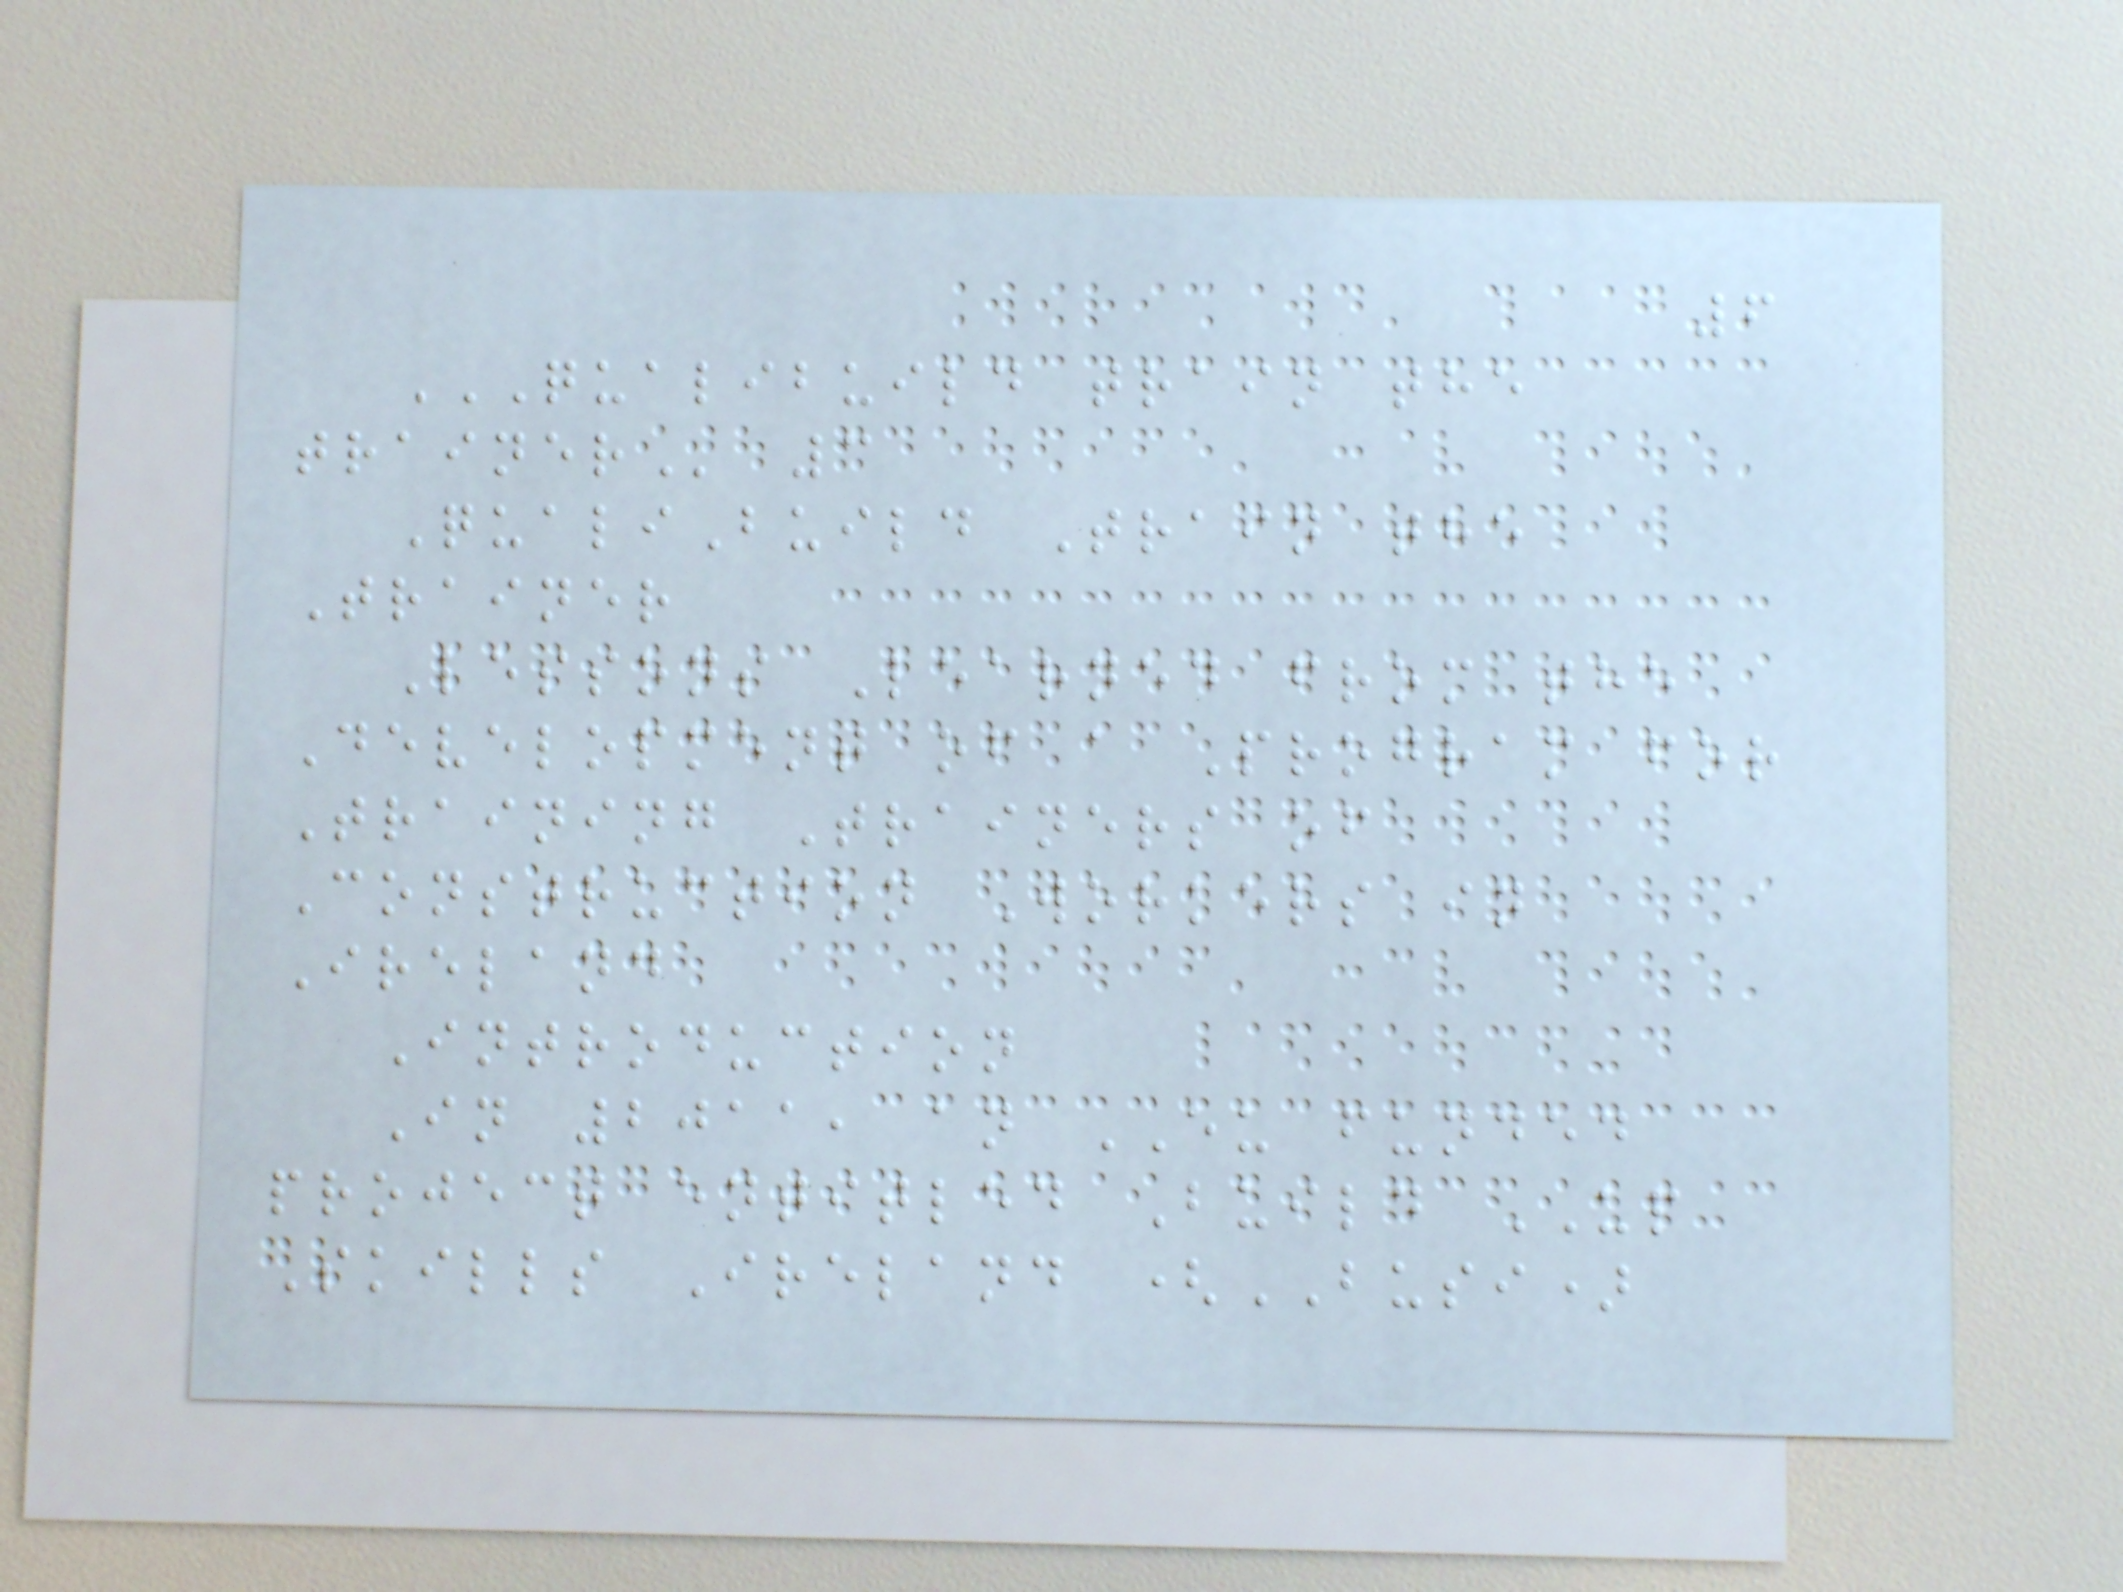6
QUALIBUILD TRAIN THE
TRAINER 3
QualiBuild Train the
Trainer
Lessons Learned from the
Development of a Program for
Training Trainers of
Construction Workers in
Ireland
Introduction
In 2011, an EU funded
project entitled Build UP
Skills Ireland (BUSI)
